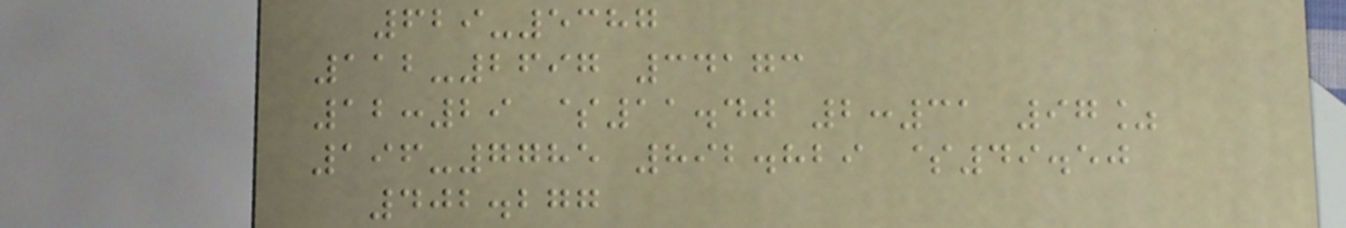629-5387
112-2697 34173
12:29 $11.40 2:31 97%
196-7785 892.829 $49.50
402.277
